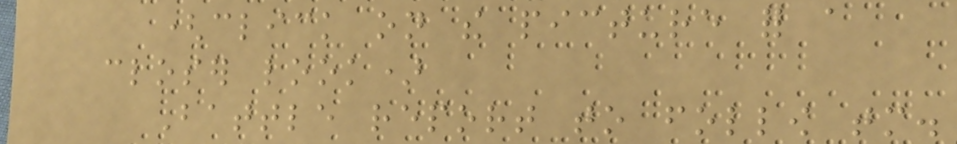(click on the picture for a
closer look)
Battle report to follow tomorrow.
